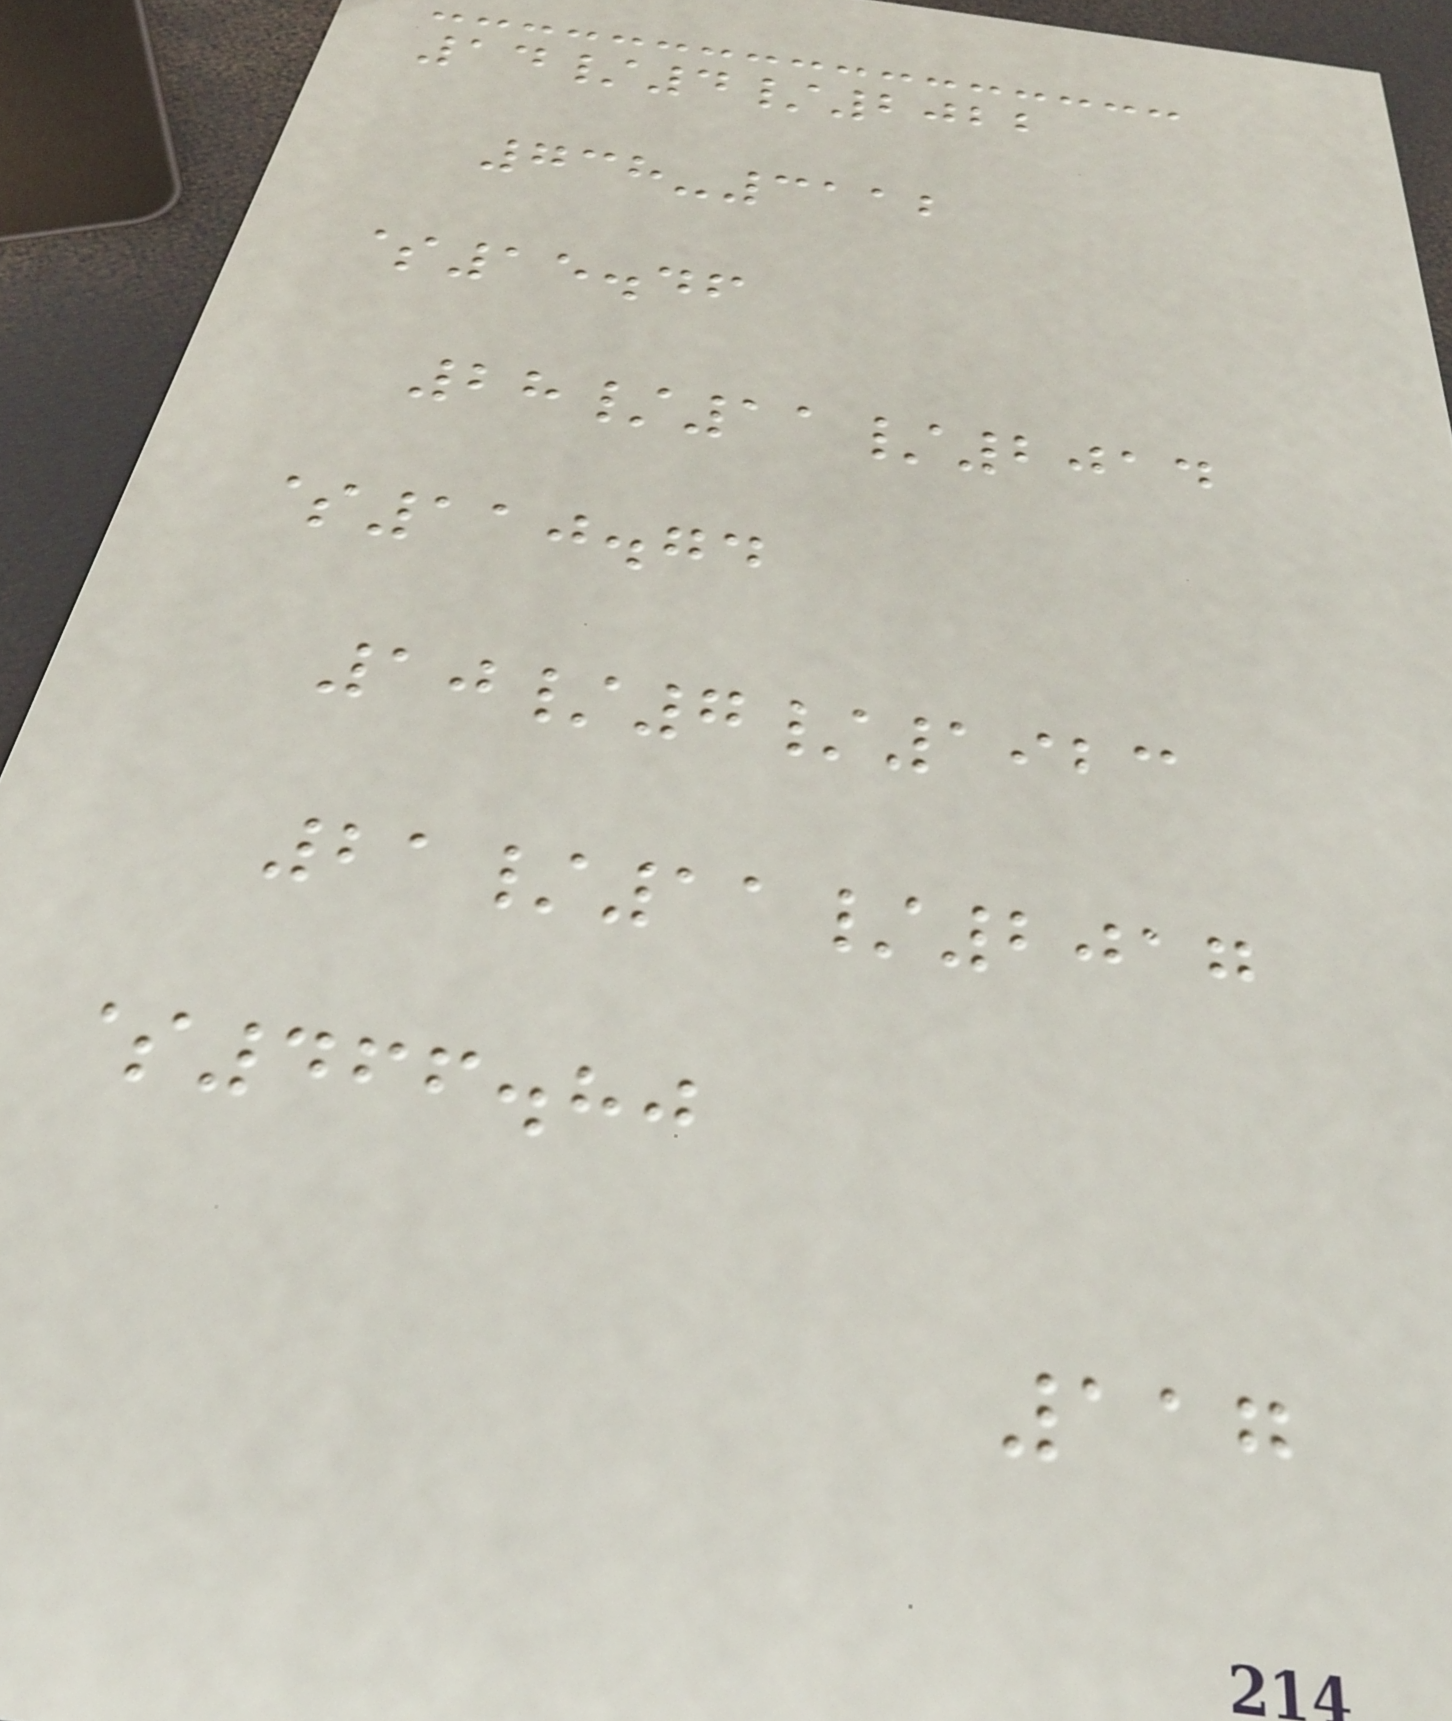14/4/2022
738-3112
$15.46
28/11/2014
$110.74
10/7/1923
21/11/2017
$466.80
117
